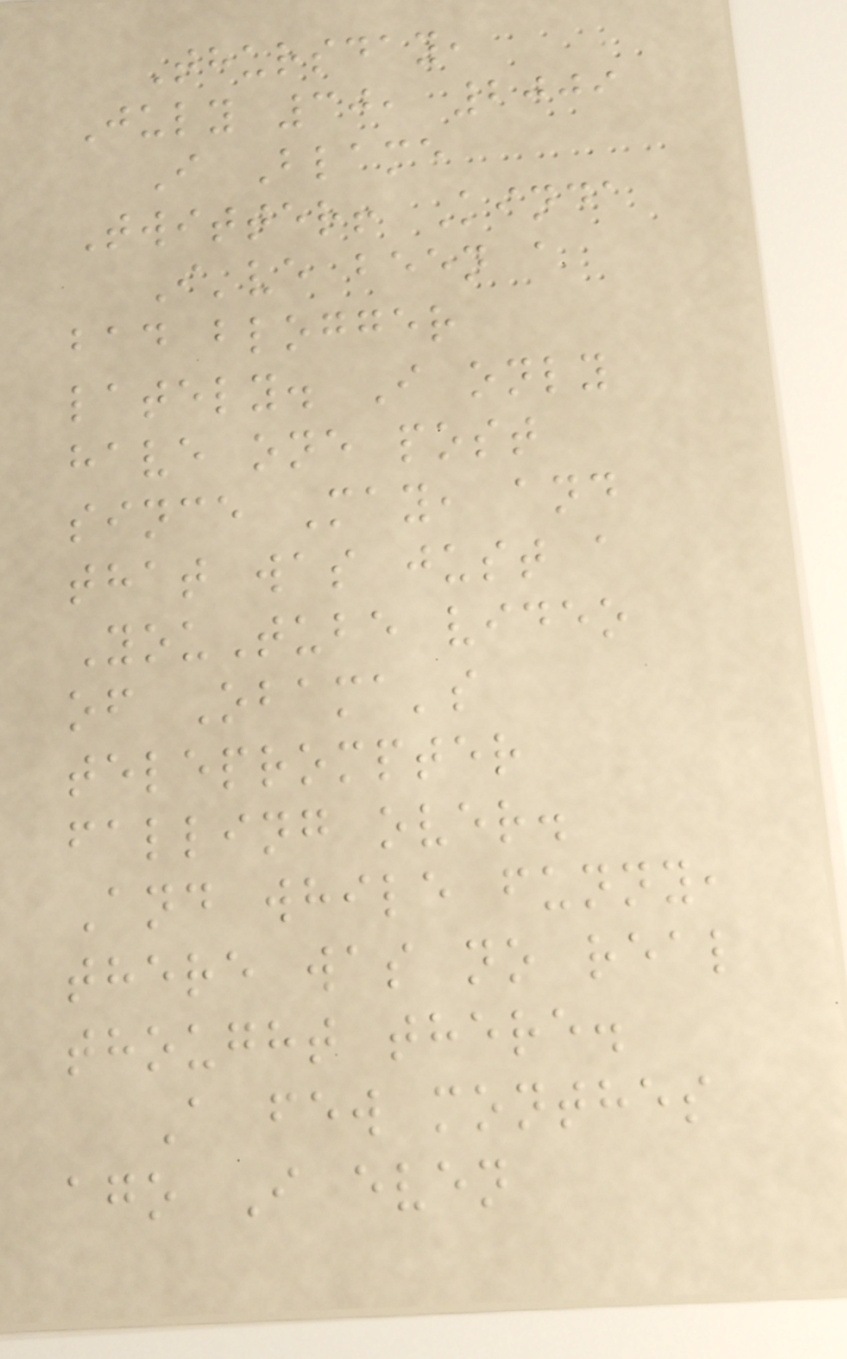Thursday,
July 30, 2009
I Blame
Twitter! Kinda
I've been a
bad blogger
lately. I only
have one post
since May, and
that was just a
YouTube video
of Obama's
teleprompter
falling over.
And while funny,
there was no real
thought there.
A few monthes
ago I even
